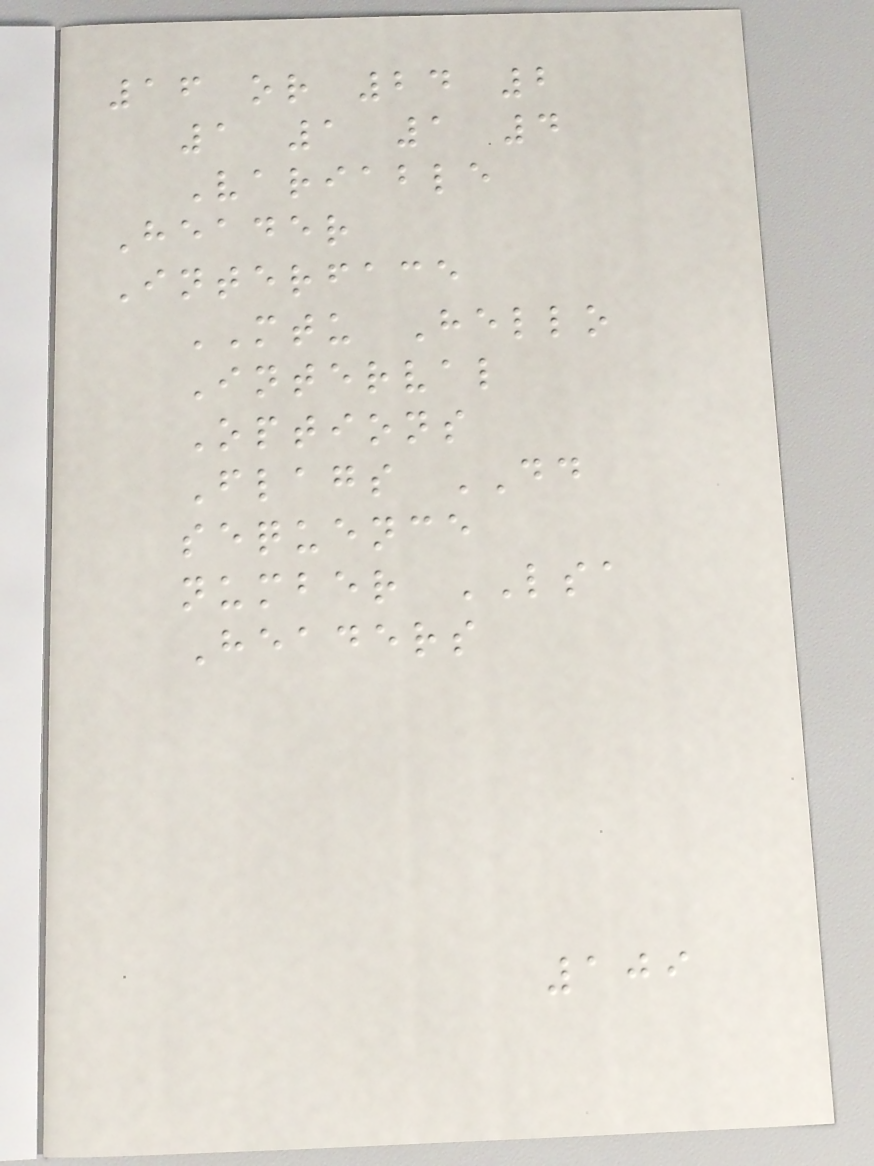16 or 24 2
1 1 1 4
Variable
Header
Interface
MTU Hello
Interval
Options
Flags DD
sequence
number LSA
Headers
109
